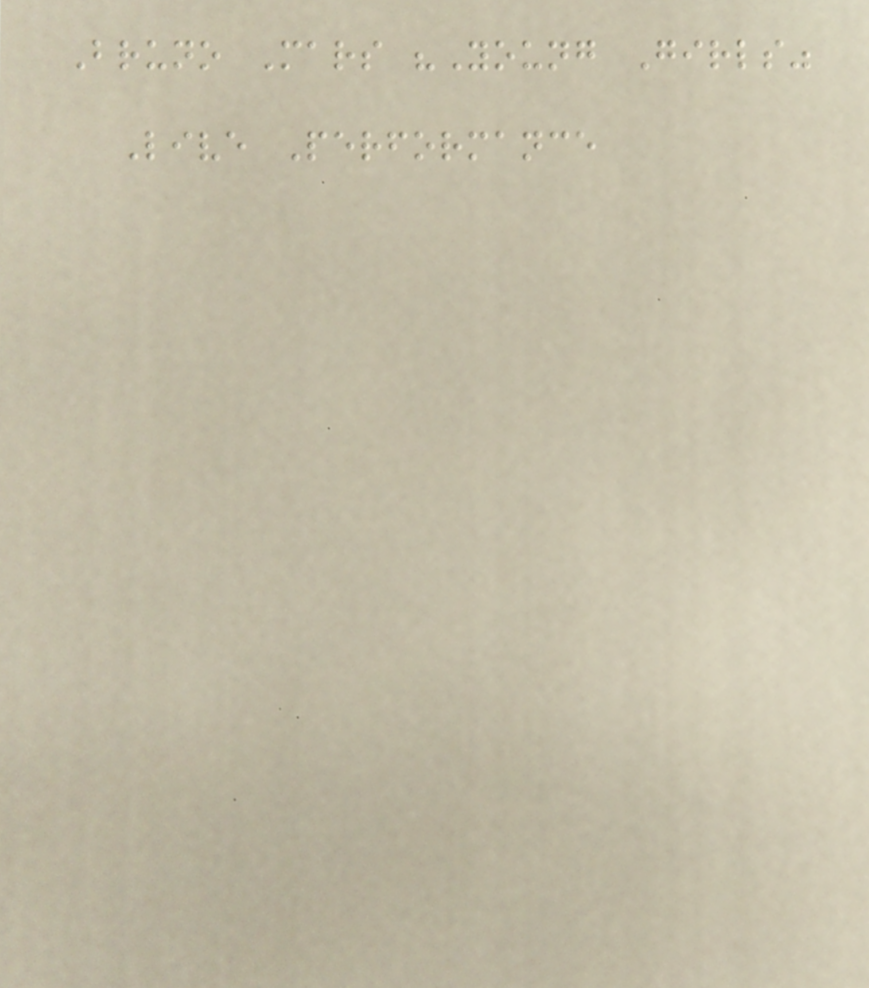Bruno Mars "Young Girls"
Live Performance
